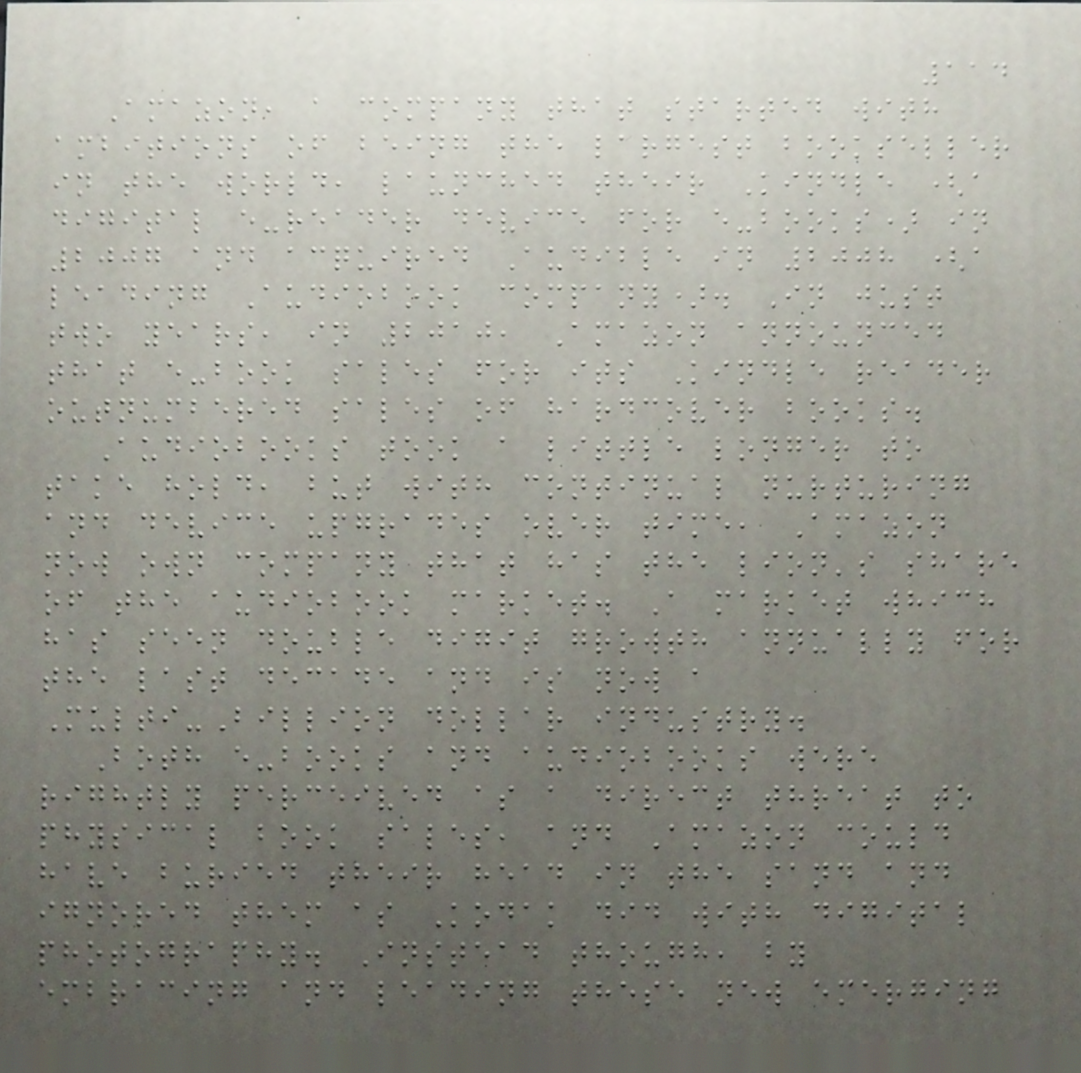114
Amazon, a company that started with
ambitions of being the largest bookseller
in the world, launched their Kindle (a
digital e-reader device for e-books) in
2007 and acquired Audible in 2008 (a
leading Audiobook company). In just
two years, in 2010, Amazon announced
that e-book sales for its Kindle reader
outnumbered sales of hardcover books.
Audiobooks took a little longer to
take hold, but with continual nurturing
and device upgrades over time, Amazon
now own company that has the lion's share
of the audiobook market. A market which
has seen double digit growth annually for
the last decade and is now a
Multi-Billion dollar industry.
Both e-books and audiobooks were
rightly perceived as a direct threat to
physical book sales, and Amazon could
have buried their head in the sand and
ignored them as Kodak did with digital
photography. Instead though, by
embracing and leading these new emerging
